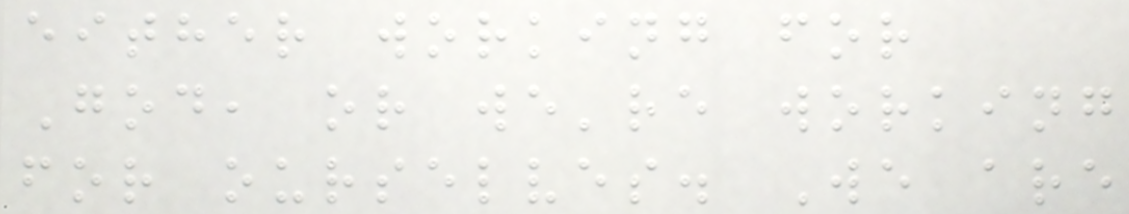either working for
God, or we're working
for ourselves. We are
